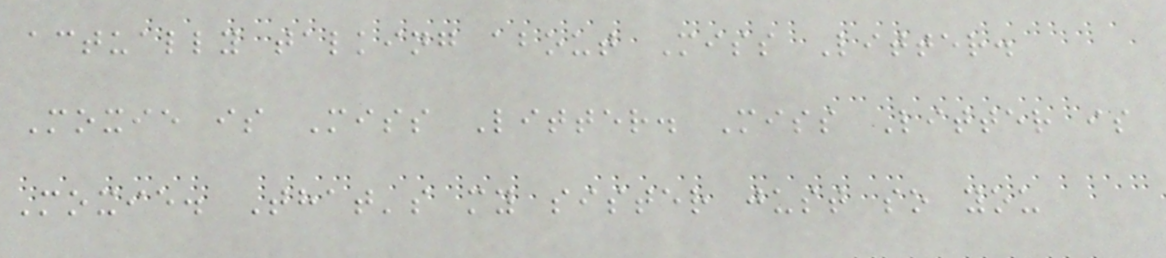actually talking about Miss Litter.
Moxie is Miss Litter. Miss Litter is
Moxie. That's my sister just so you
